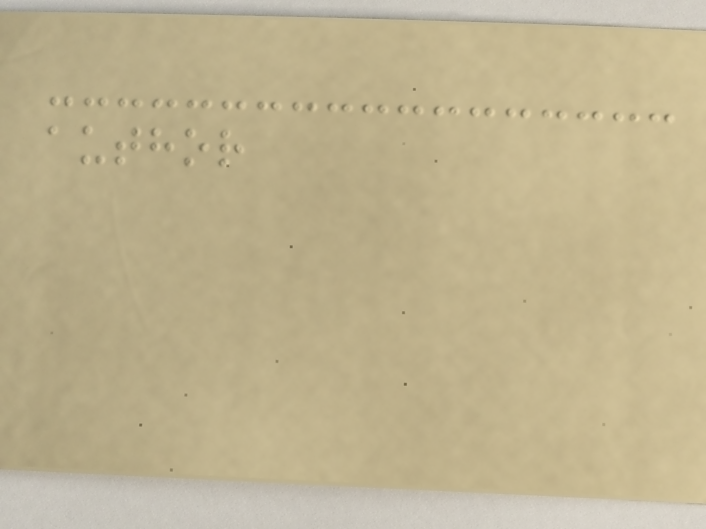author
